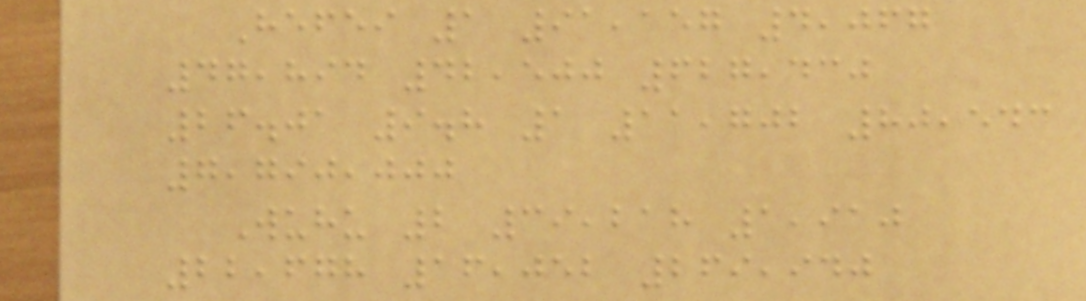Hefei 1 91,157 4,067
47,894 42,500 627,430
26.01 9.8 1 11,702 80,543
7,790,000
Wuhu 2 39,218 1,910
22,678 16,052 269,940
